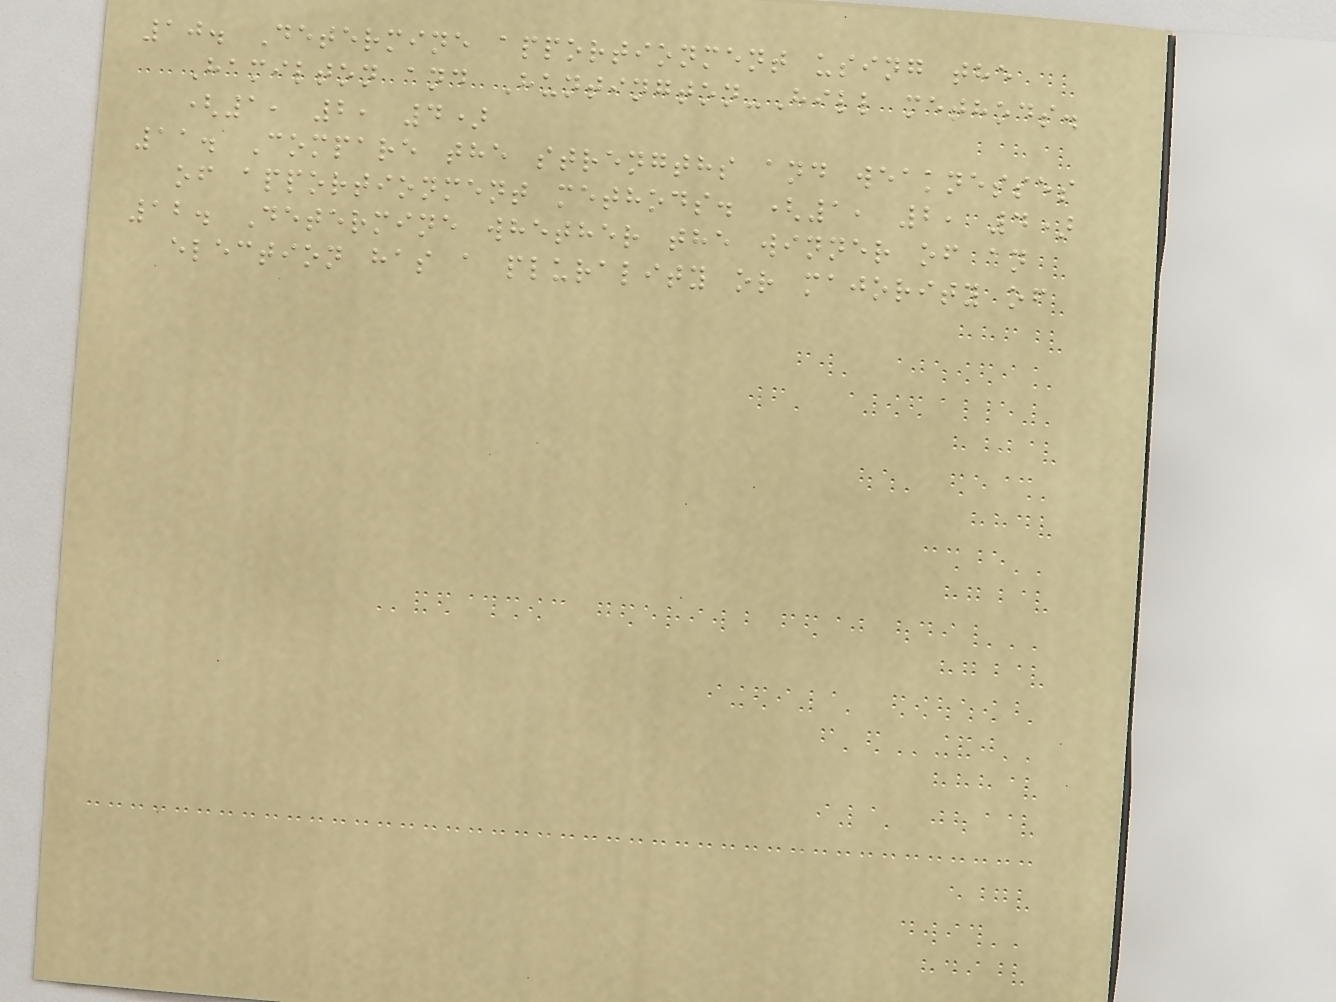10. Determine apportionment using the
Hamilton and Huntington-Hill methods.
(1, 2, 4)
11. Compare the strengths and weaknesses
of apportionment methods. (1, 2, 4)
12. Determine whether the winner of an
election has a plurality or majority of
